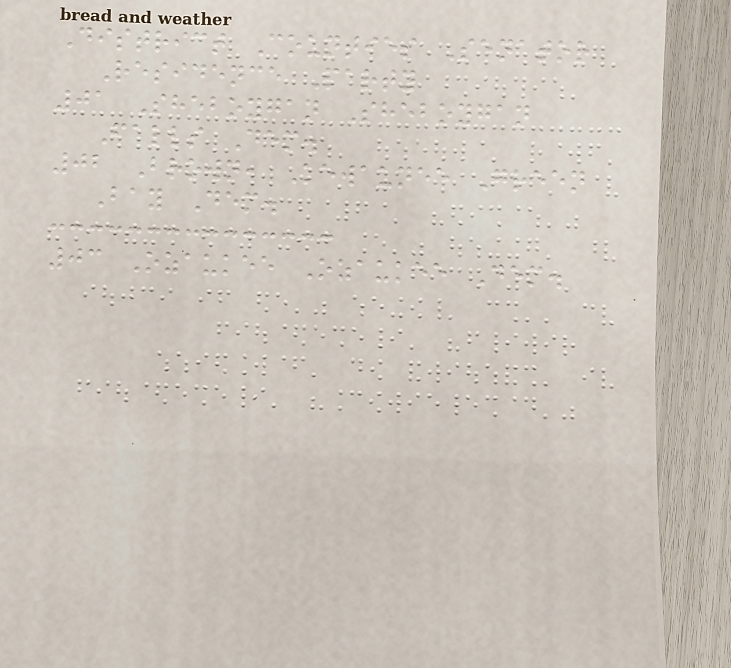District Counties Senator
Residence Party
01 Sheboygan Sheboygan
Falls Dem.
02 Brown, Kewaunee Green
Bay Dem.
03 Ozaukee Ozaukee Dem.
